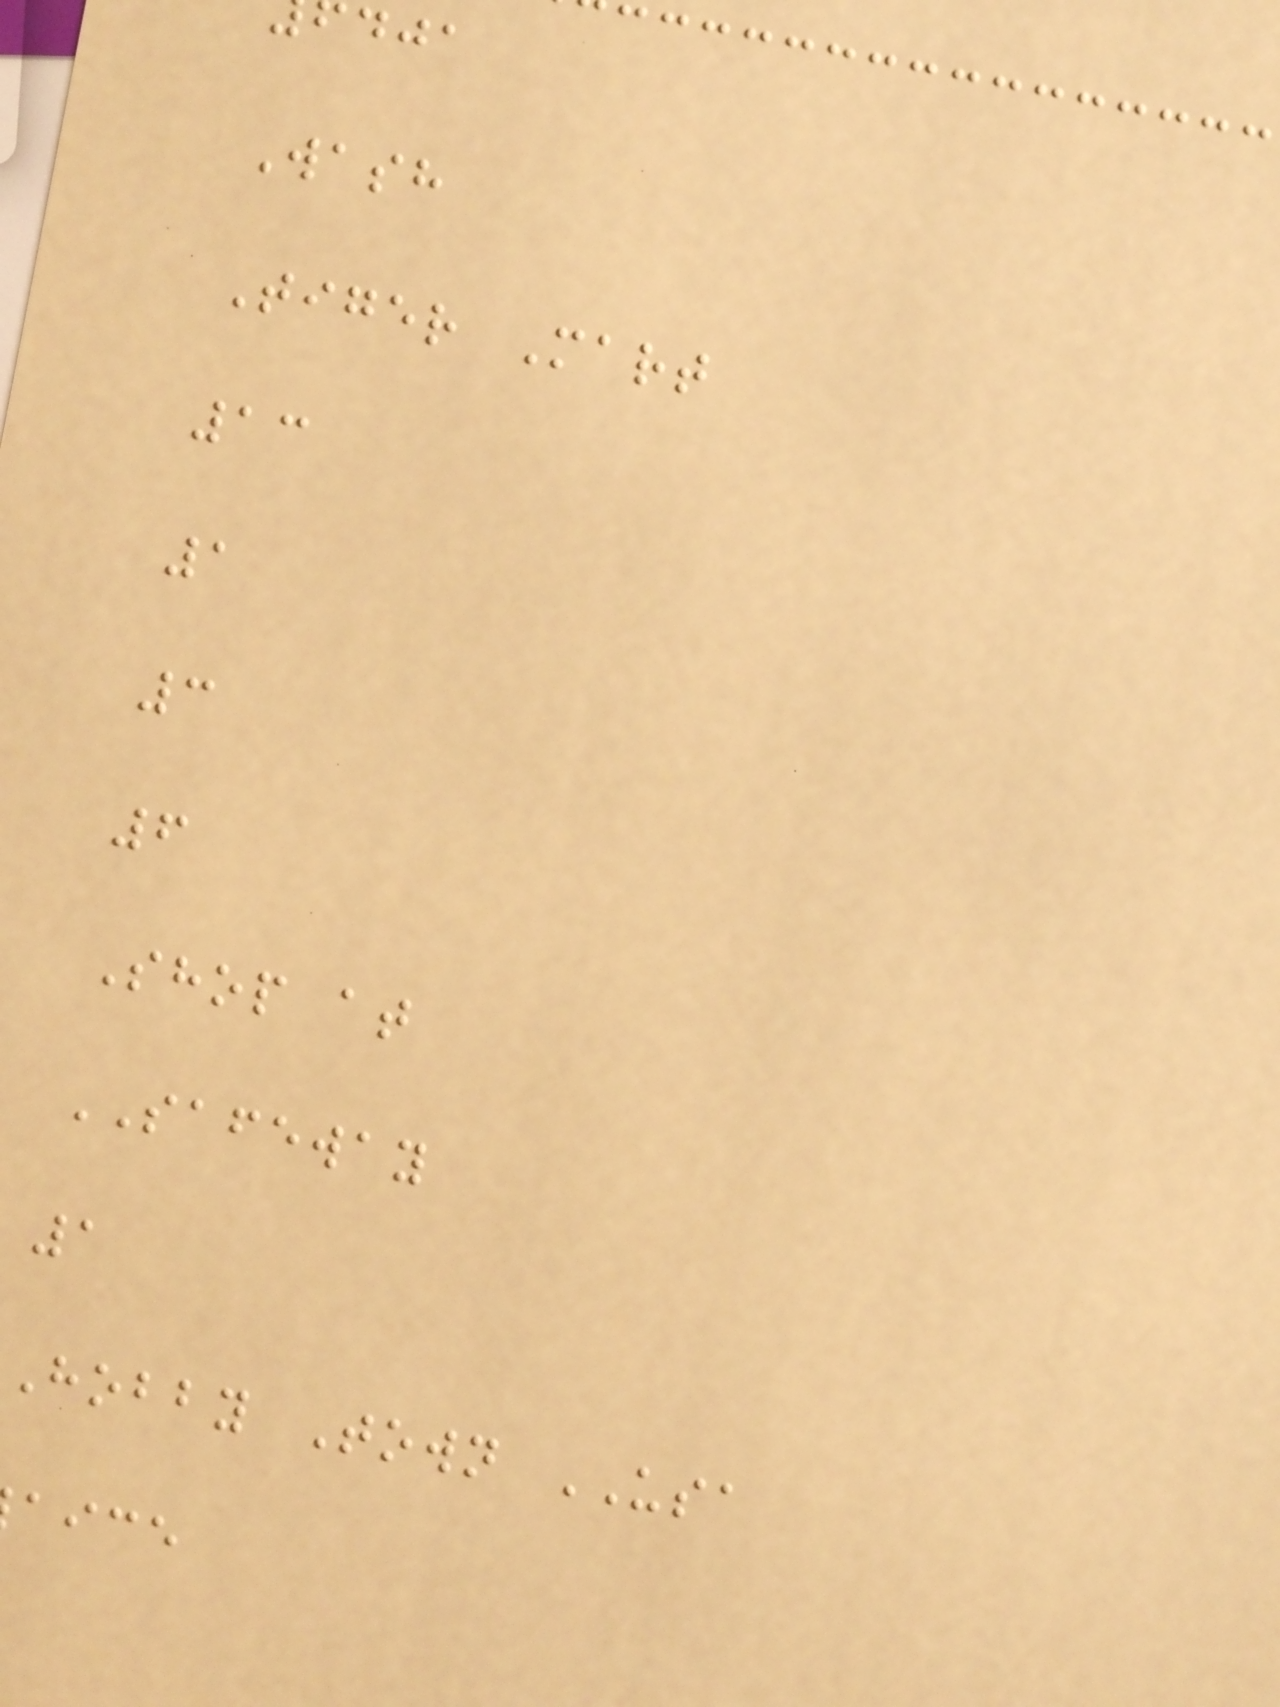Wash
Tiger Mart
13
1
3
6
Shop at
SAFEWAY
1
Hobby Town USA
aice
